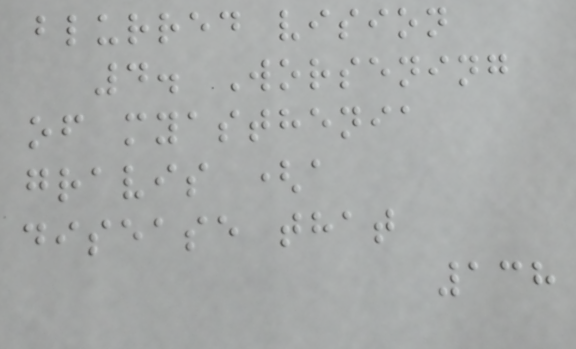blurred vision
4. Worsening
of myasthenia
gravis (a
disease that
138
